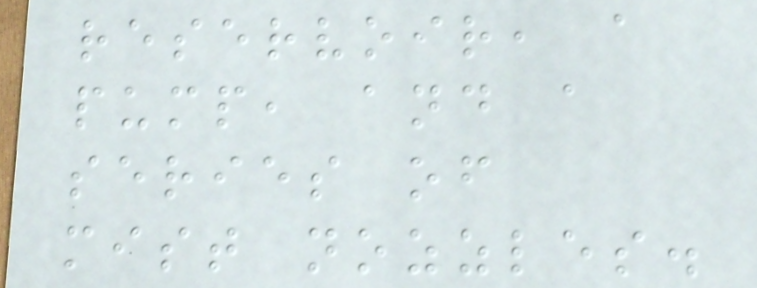reservoir, a
pump, and a
series of
mist nozzles.
